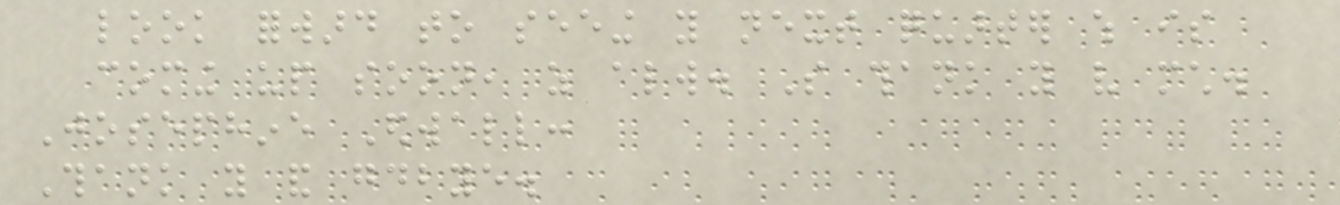look forward to seeing you next quarter which is
coming up soon, as always. So thank you very much.
Josephine Edwall:
Thank you and goodbye.
